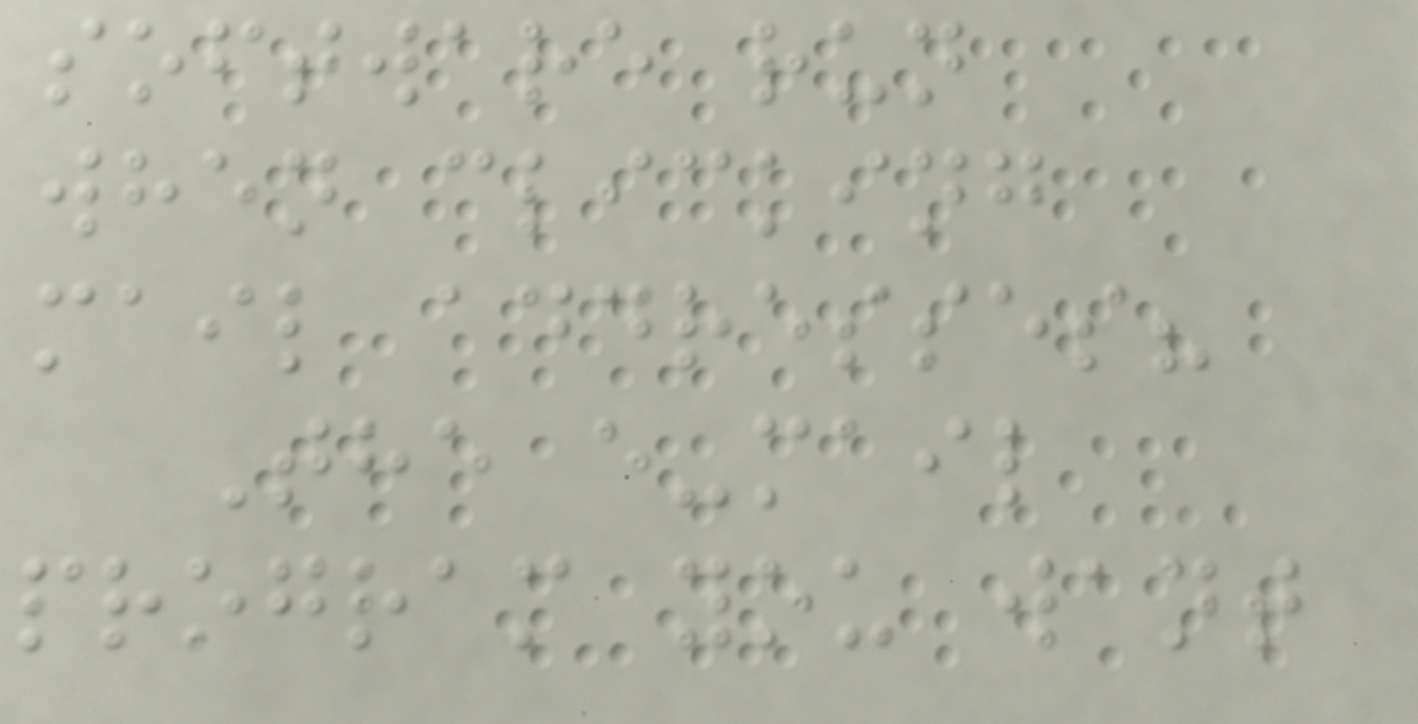software run
when clicking
mail addresses?
The e-mail
program you want
